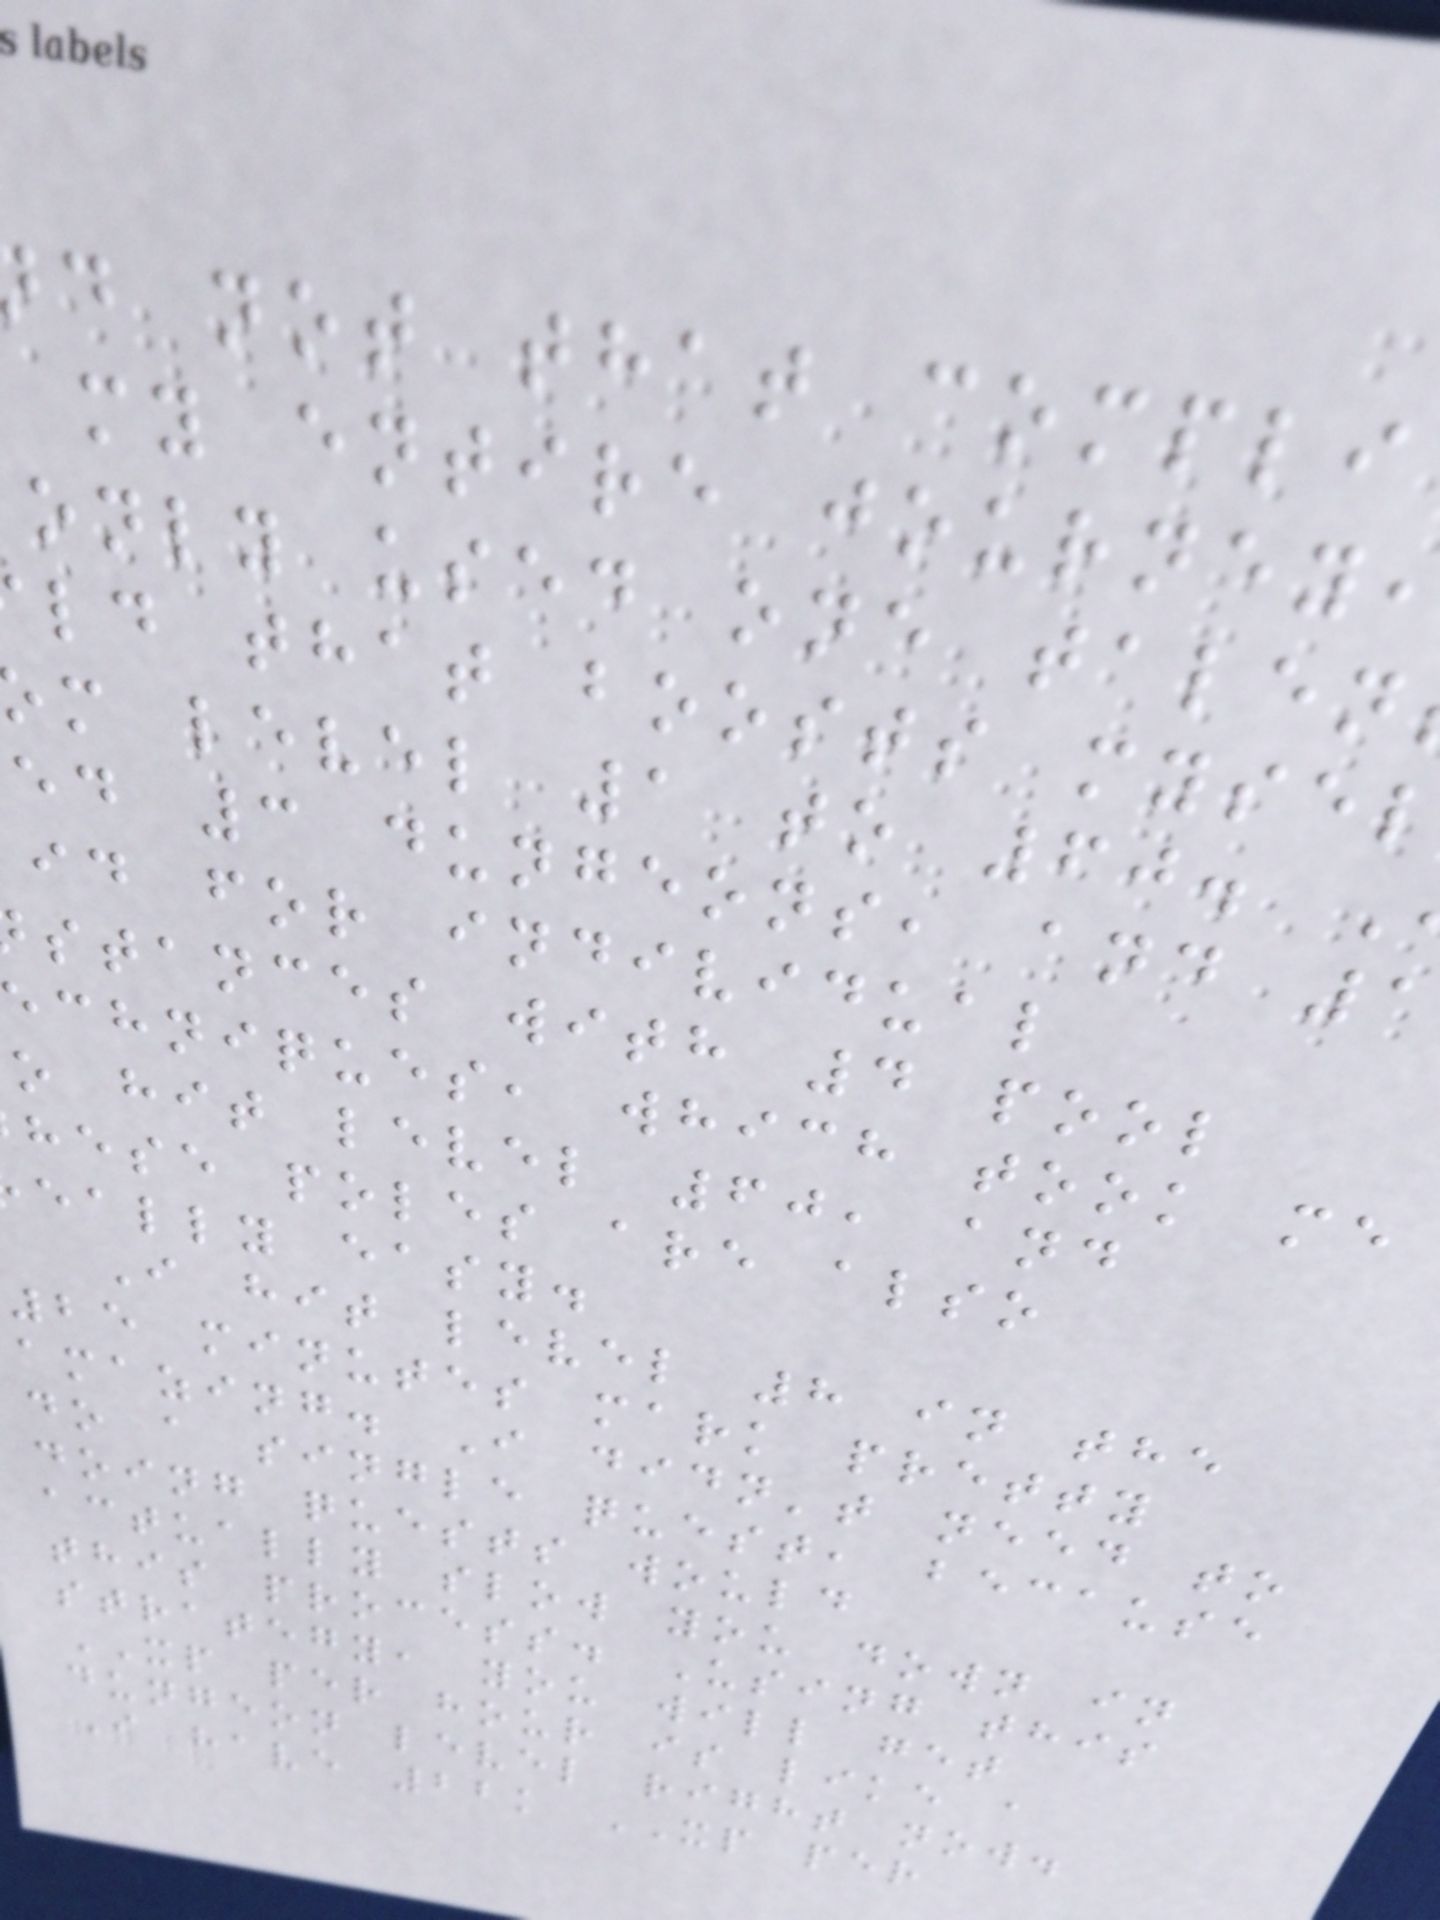d not that compli
my entire journey
only used one talen
ld that boosts mysel
m level 1 to 60.
ed 3 dungeons, and 1
id for individual
stances with 4 pool
echniques, which took me
o hit level 60, and
hese poles are also
eally easy.
I hit level 8 in the
25 minutes mark pretty
amazing. I didn't need to
do a single quest, because
doing quests would
actually slow you down in
this process. Using this
strategy, you will get
XP per hour is like a
dungeon level right now.
I have 22k XP per
